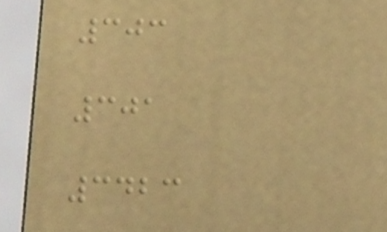303
301
3423
